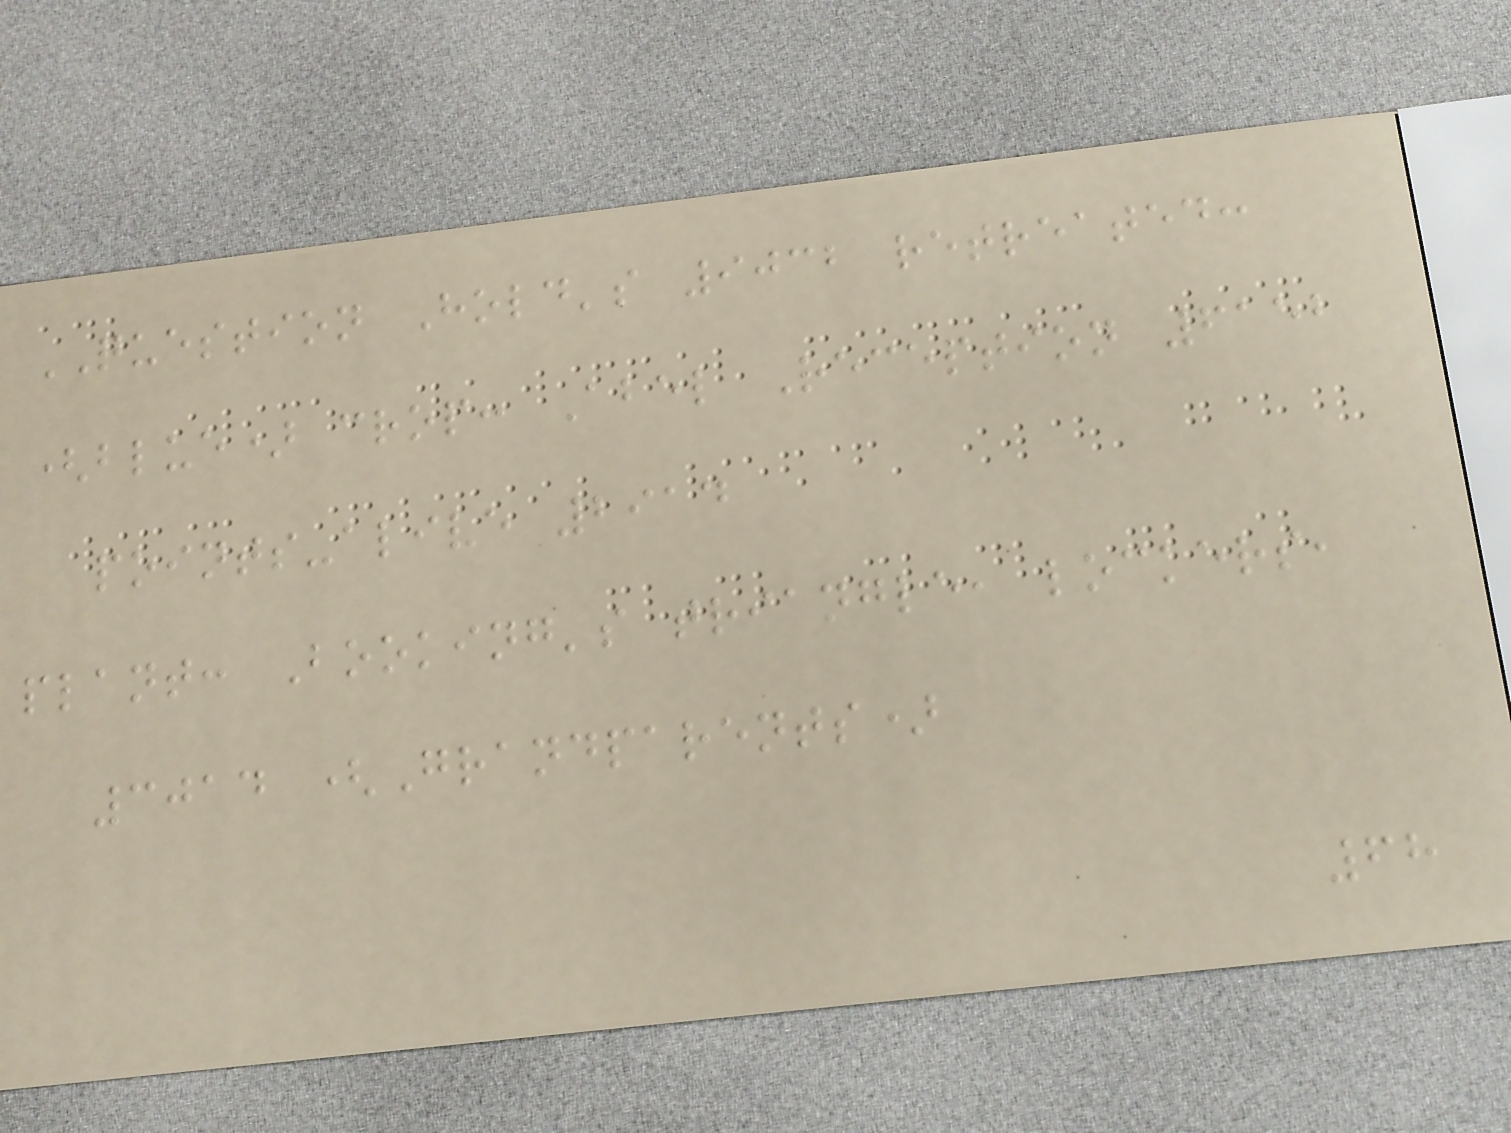QUESTION Hold's 9032 retreated:
(blue) crop: Abel Reception 6152
points-alive 2914
plant: Booking's triangle, lockers,
3014 (Grandparents)
68
